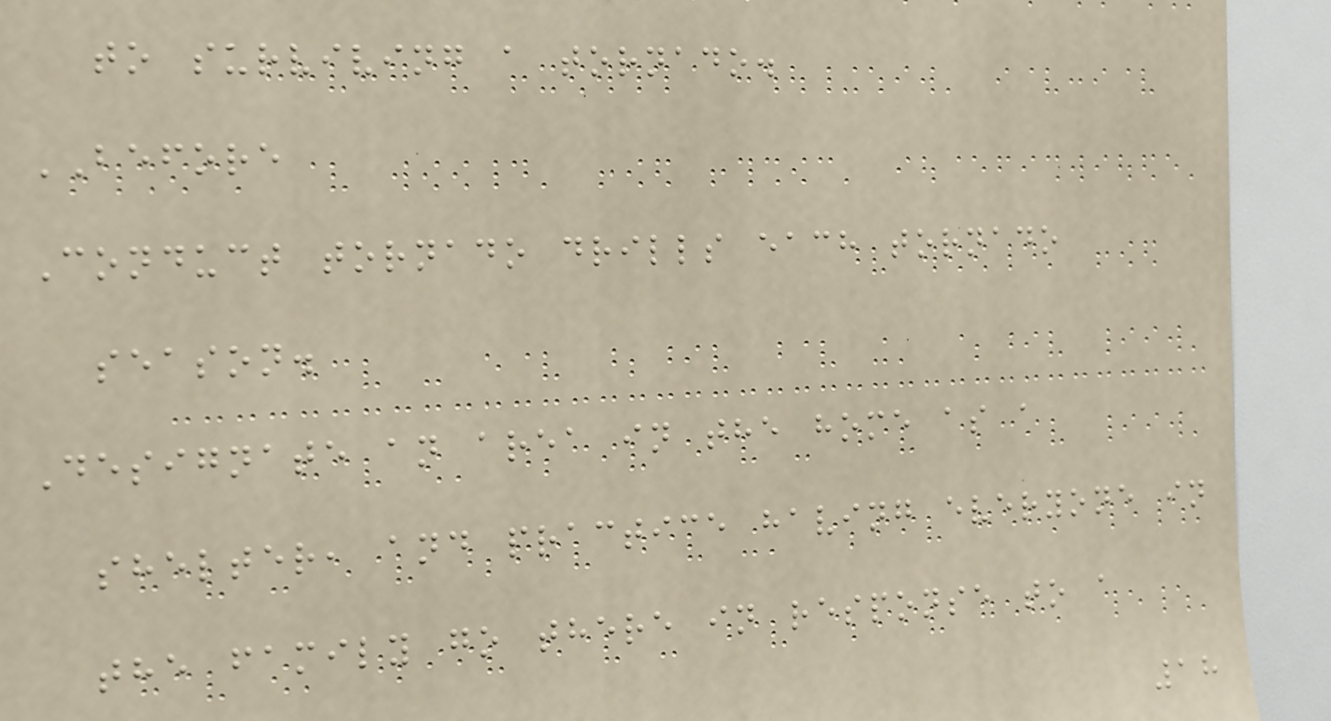to surviving a tornado.
BEFORE
Conduct tornado drills each tornado
season.
Designate an area in the home as a
shelter, and practice having everyone in
the family go there in response to a
18
